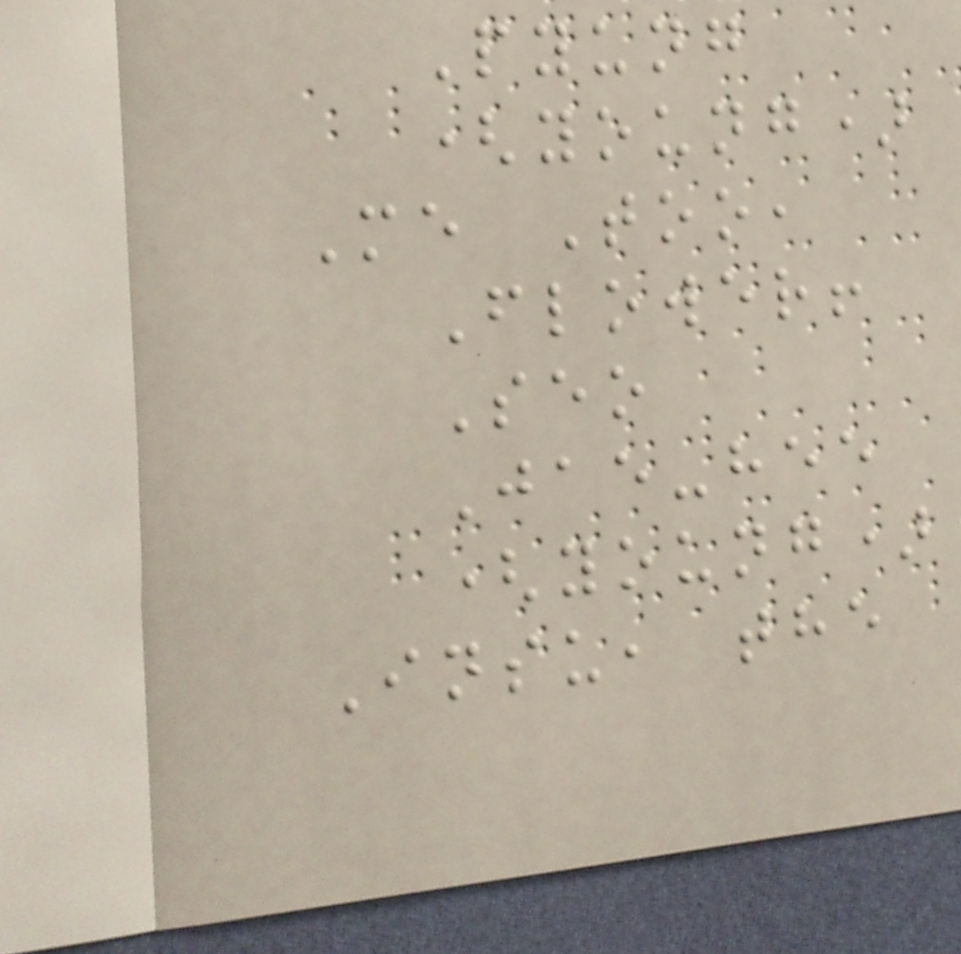Pyung
(young)
Me Too,
Flower!
Seo
Jae-hee
(young)
Insu, the
